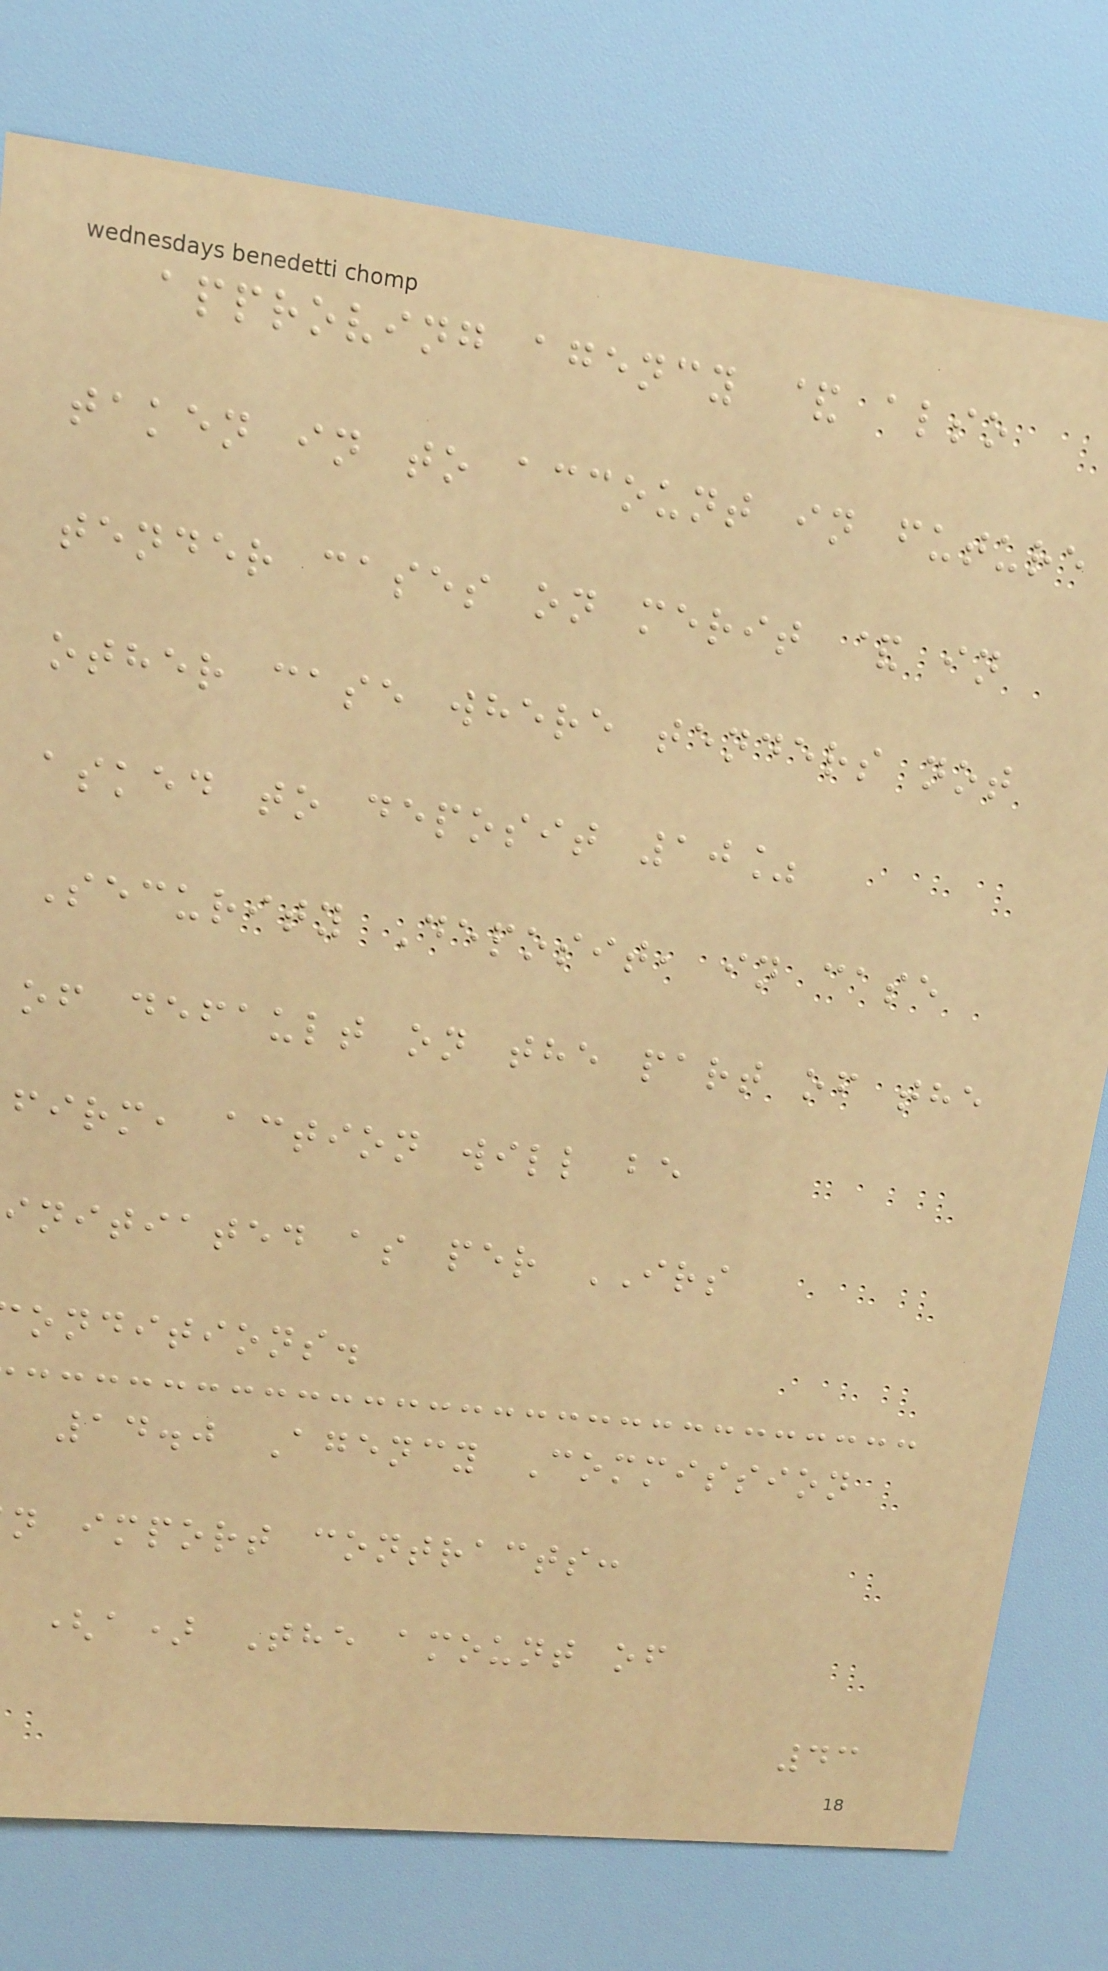approving agency & also
taken in to account in future
tender cases on merit & in
other case where tenders not
asked to deposit 10%
Security Deposit, in case
of default on the part of the
firm, action will be
initiated as per IRS
onditions.
14.0 Agency Commission
n import contracts:
(a) The amount of
43
